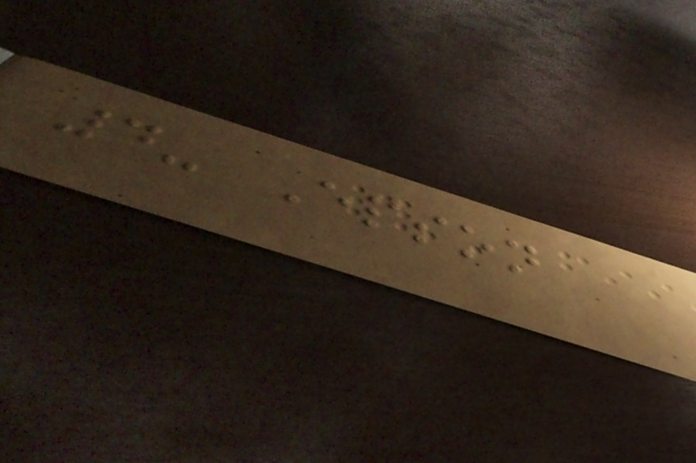4- Epson
